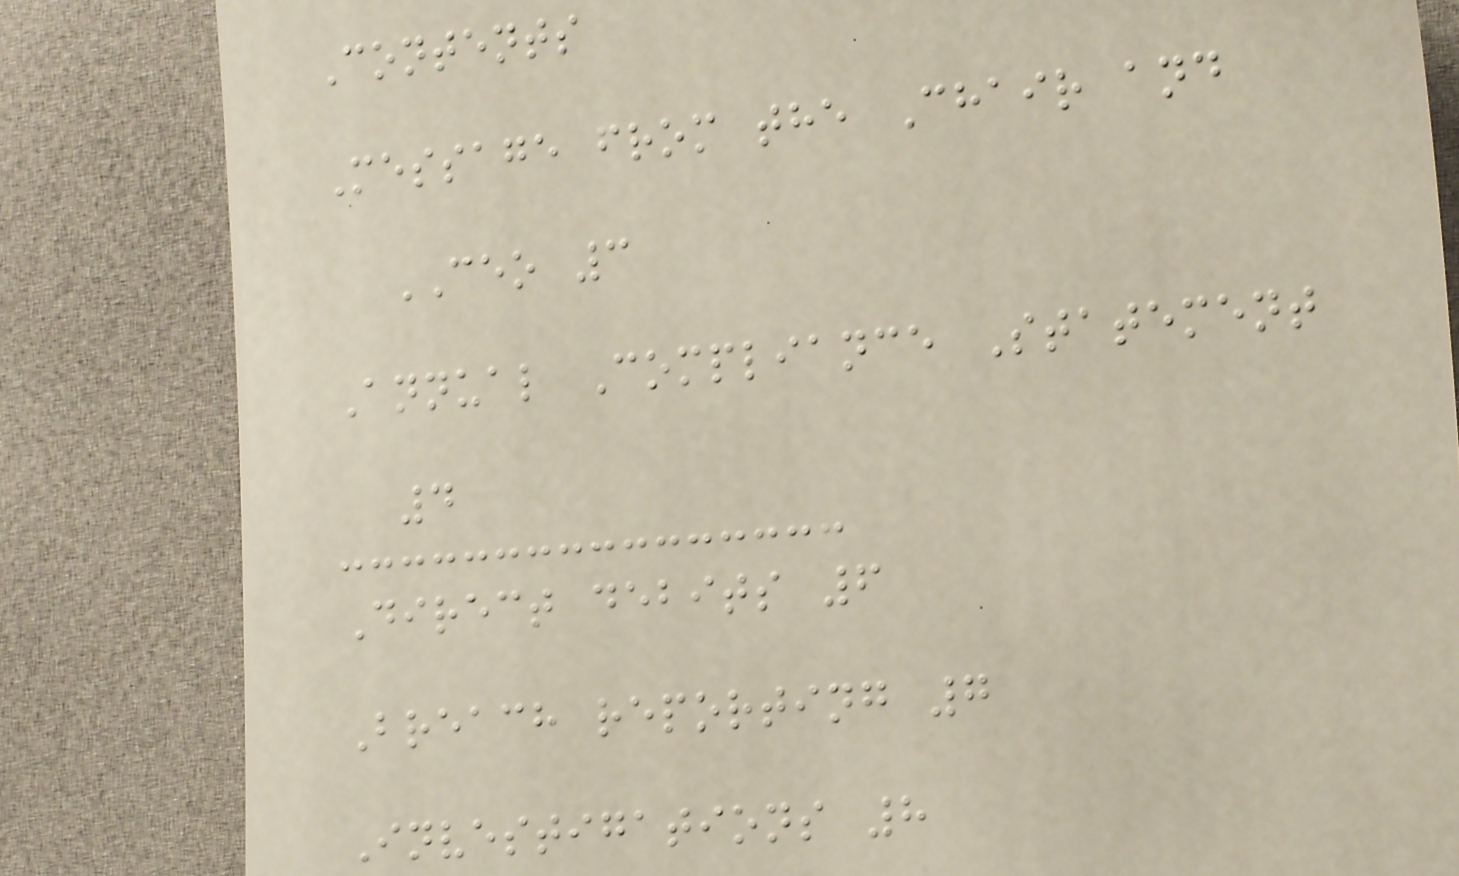Contents
Message from the Chair and
CEO 3
Annual Compliance Statement
4
Direct debits 6
Breach reporting 7
Investigations 8
